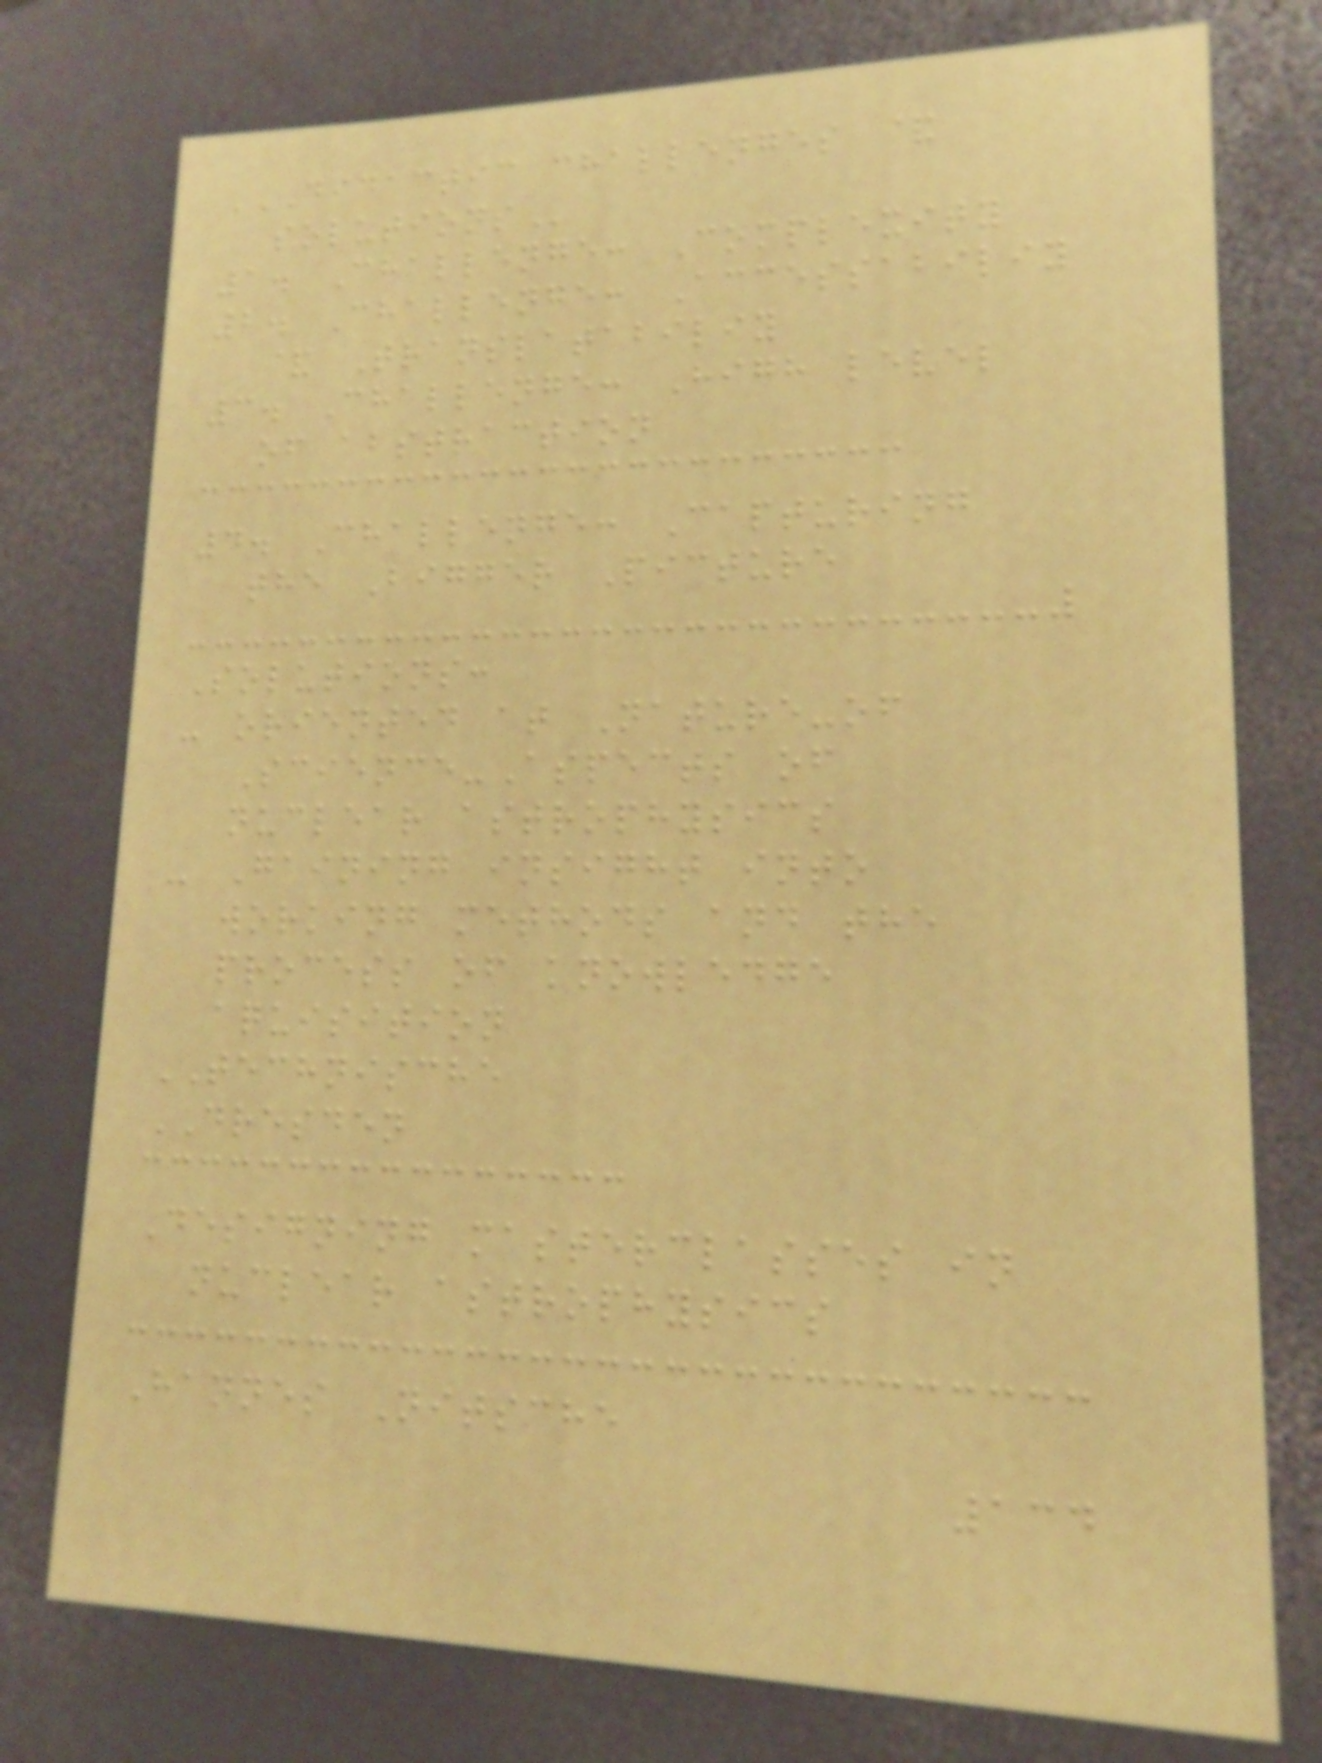DIDACTIC CHALLENGES &
SOLUTIONS
1. Challenge: Complexity
2. Challenge: Accessabiliy
& Translatabiliy
3. Challenge: High level
of abstraction
4. Challenge: Capturing
the Bigger Picture
Solutions:
- oriented at Nature-of
Science-Aspects of
nuclear astrophysics
- Gaining insight into
working methods and the
process of knowledge
aquisition
TECHNISCHE
DRESDEN
Designing masterclasses in
nuclear astrophysics
Hannes Nitsche
134
